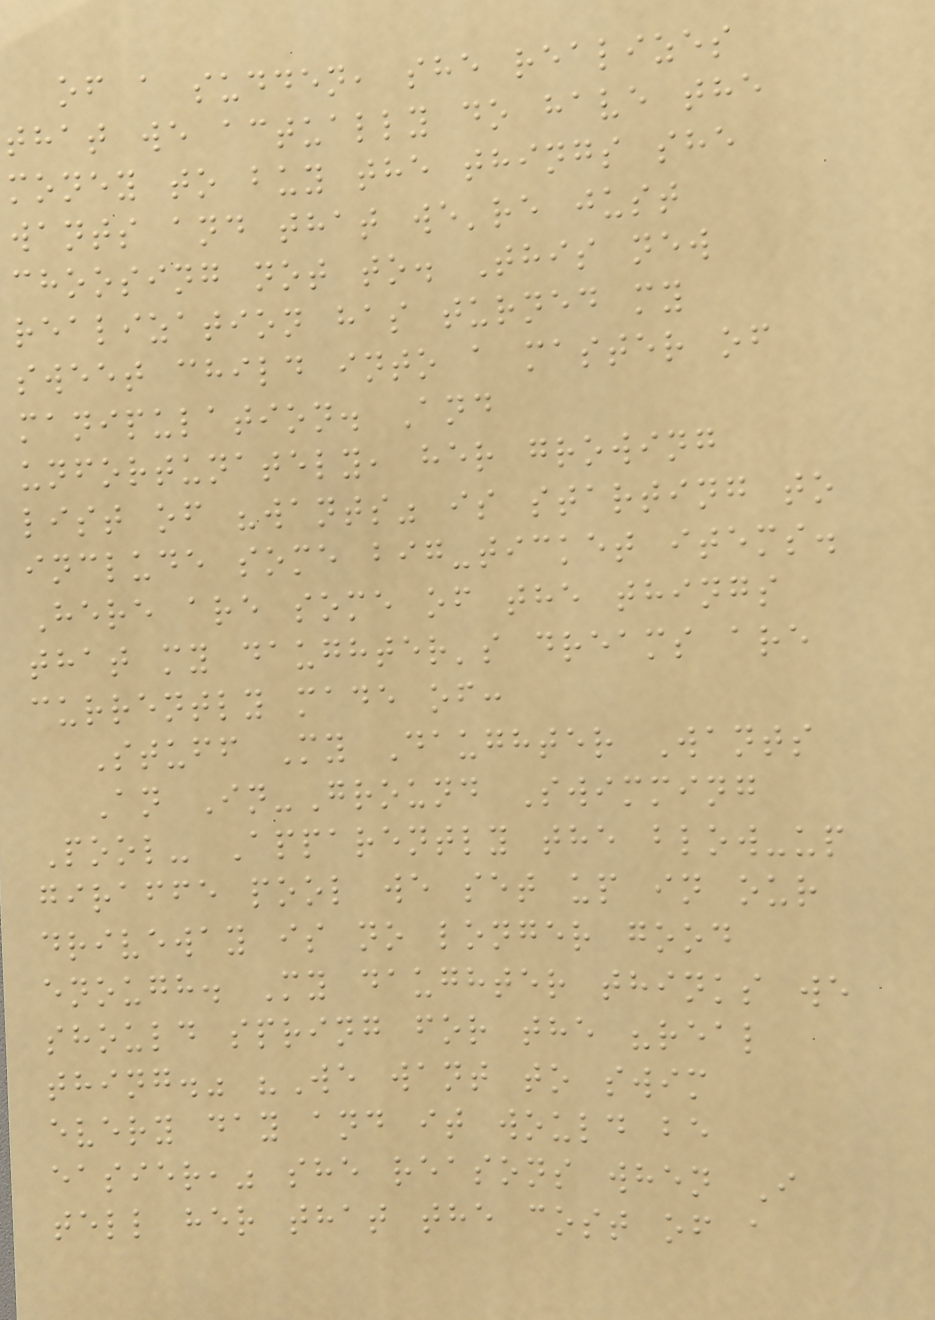of a sudden, she realizes
that we actually do have the
money to buy the things she
wants and that we're just
choosing not to. This new
realization has turned my
sweet child into a master of
manipulation. And
unfortunately, her growing
list of "wants" is starting to
include some big-ticket items.
Here are some of the things
that my daughter's dreams are
currently made of:
Stuff My Daughter Wants
An In-Ground Swimming
Pool- Apparently the blow-up
giraffe pool we set up in our
driveway is no longer good
enough. My daughter thinks we
should spring for the "real
thing." "We want to swim
every day and it would be
easier," she reasons when I
tell her that the cost of a
